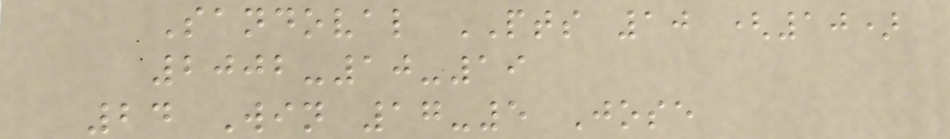Sandoval PTS 10 (10)
2002-10-19
24 Win 17-5 Jose
